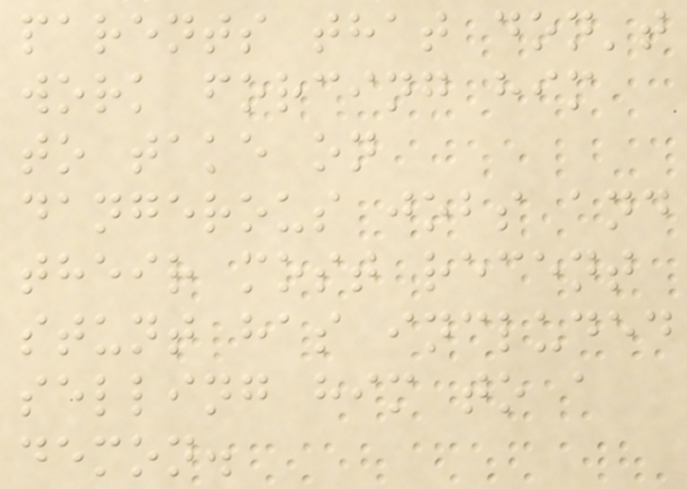parents that don't
work forcing him
to take on
dangerous jobs and
their most recent
stunt has included
selling him to a
demon.
